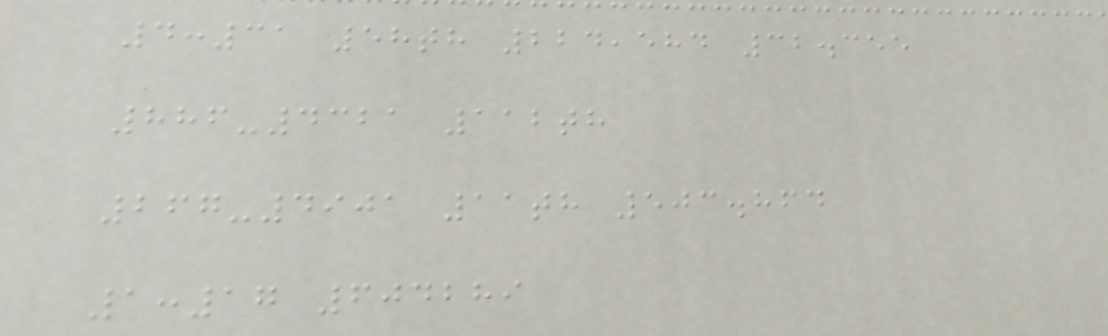4:31 58th 224,584 32.355
886-4321 112th
267-4901 11th 503.864
1:17 604289
